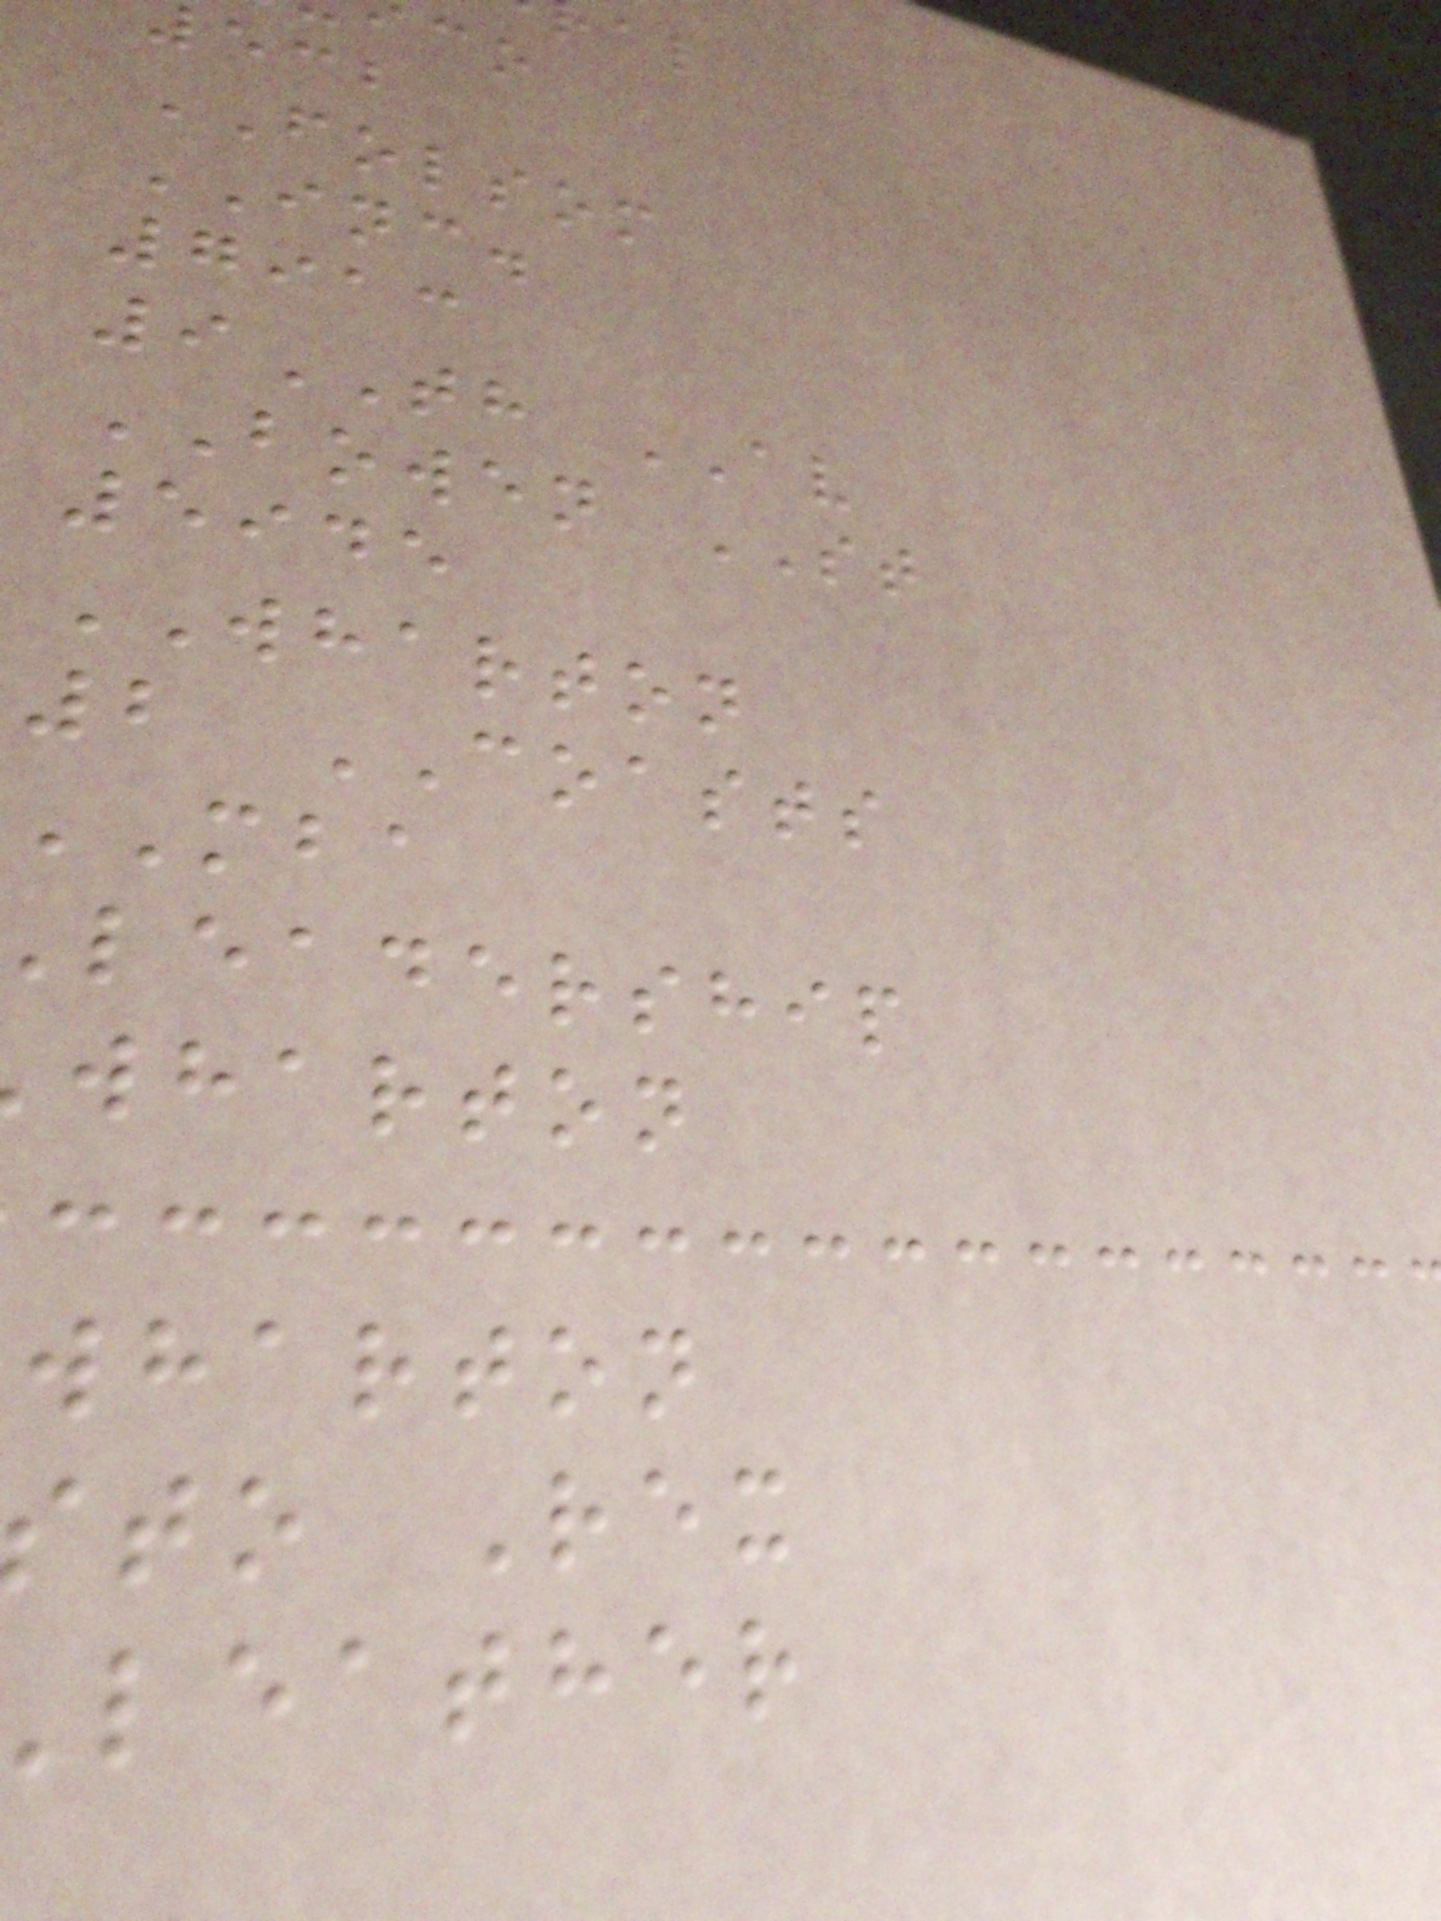FOLSOM
INC.
7913
9TH AV
BOWEN ST
5945
WHARTON
2 COASTS
MBA
leadership
wharton
wharton
to Rex
leather
